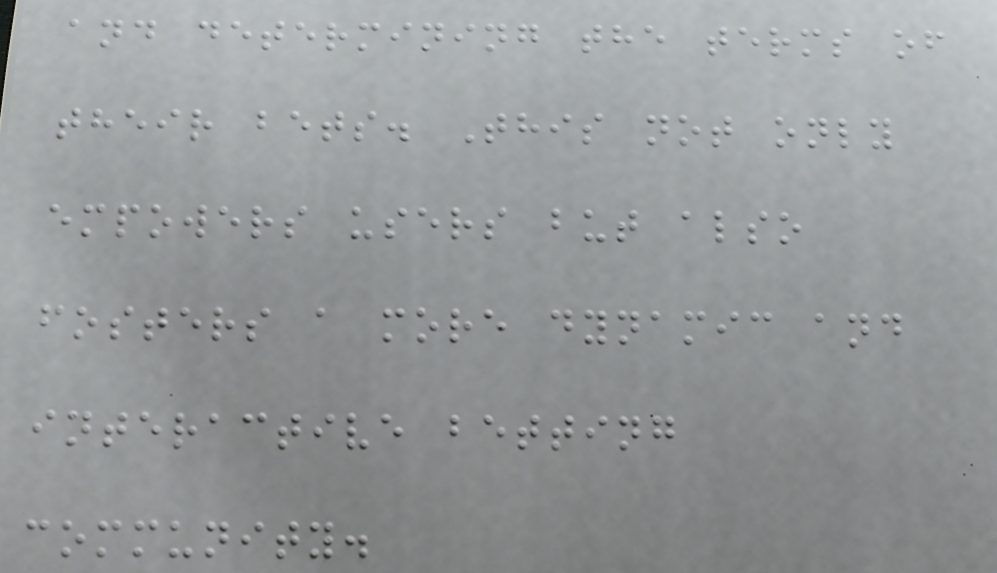and determining the terms of
their bets. This not only
empowers users but also
fosters a more dynamic and
interactive betting
community.
